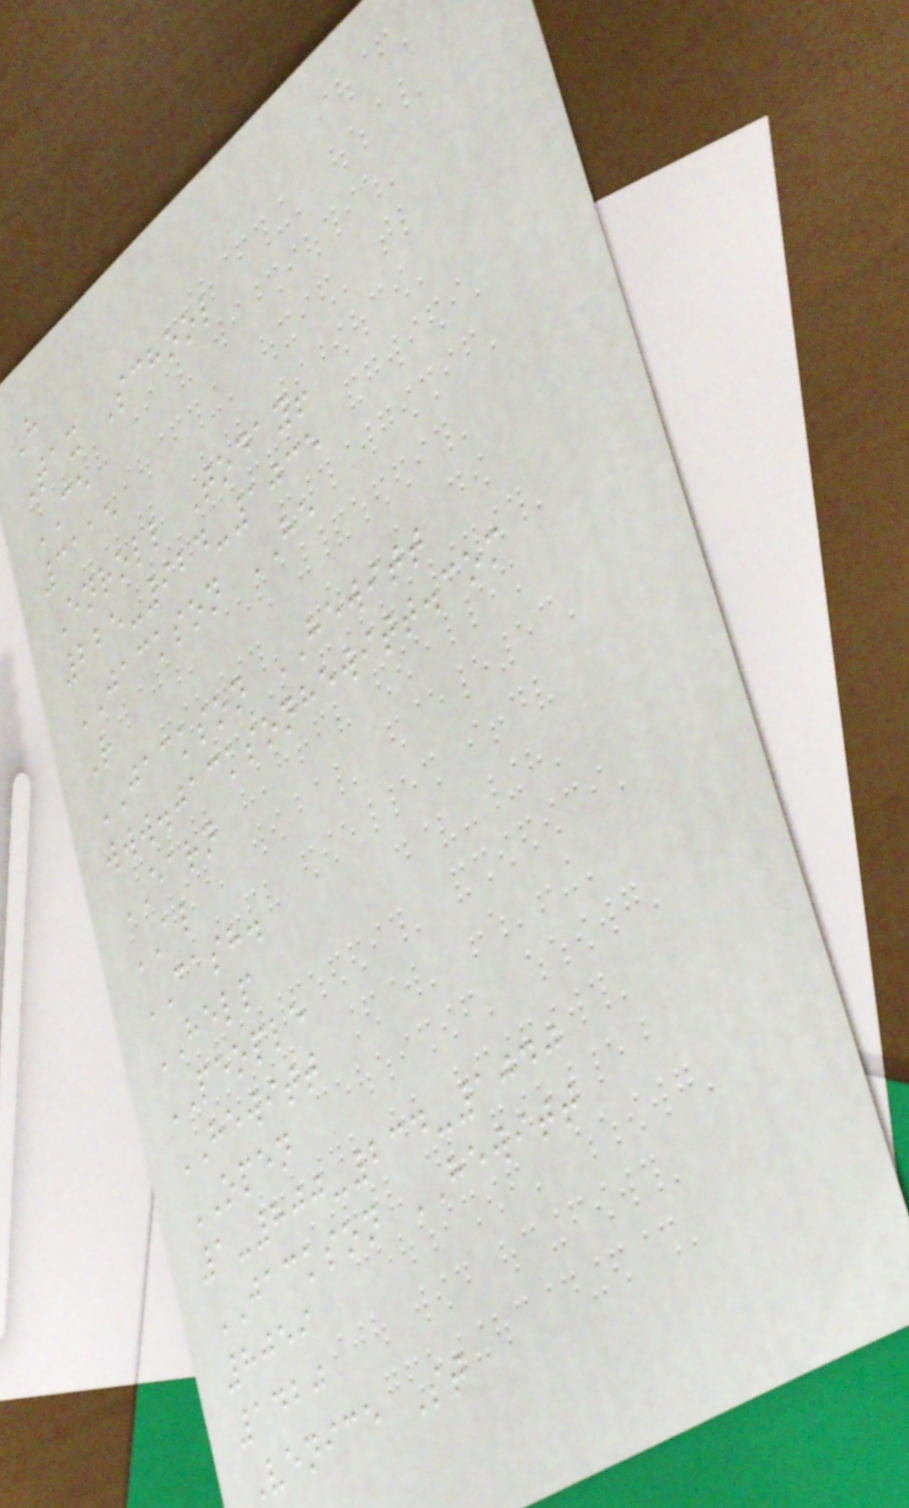H
Tax School
CE
3115
Enroll Today!
225-924-1035
JACKSON HE
R
JACKSON HEWITT
www.jacksonhewitt.com
EARN
AL
CASH.
HELP
PEOPLE
HEWITT
OPEN
1-800-234-1040
JACKSON HEWITT
8059
1420
Venice St
